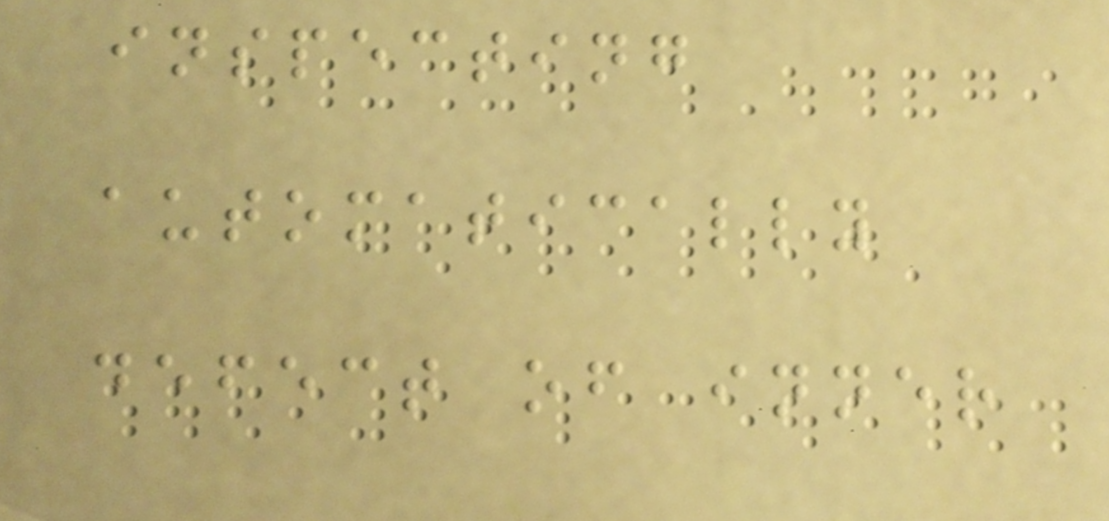inspecting
automatically
defect of inner
